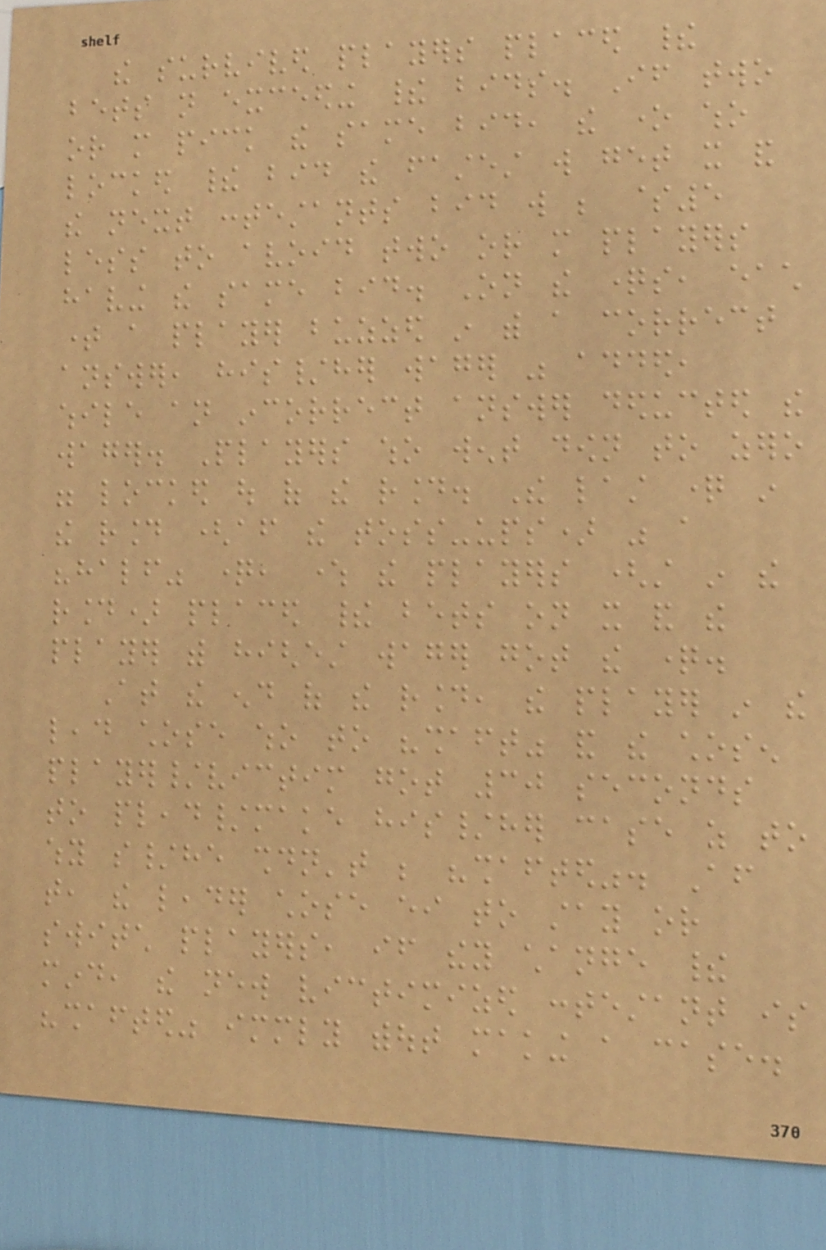the survived players placed their
bets not exceeding their bids. If two
or more pick the same bid, the one who
locked their bid the fastest will get it and
the next contestants bid will be $5
less to avoid two or more players
having the same bid. On the questions, each
time a player buzzed in with a correct
answer, his/her wager was added,
while an incorrect answer deducted the
wager. Players who went down to zero
were locked out of the round. The last question in
the round (after the toss-ups) was a
"half" question, where the players (still in the
round) placed their bets on it and the
player with highest wager got the question.
At the end of the round, the player in the
lead chose who to "shaft" and the chosen
player/victim got 30 seconds
to plead/make his/her case as to
why s/he shouldn't be "shafted". After
that, the leader chose either to stay or
switch players, if they change their
mind, the new victimized contestant is
"shafted" immediately without making a case.
